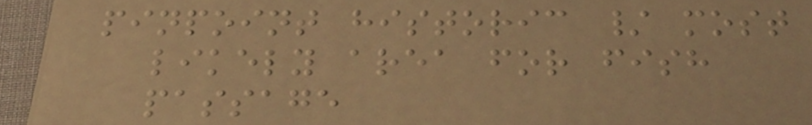pinpoint historic / most
likely area for fish
passage
